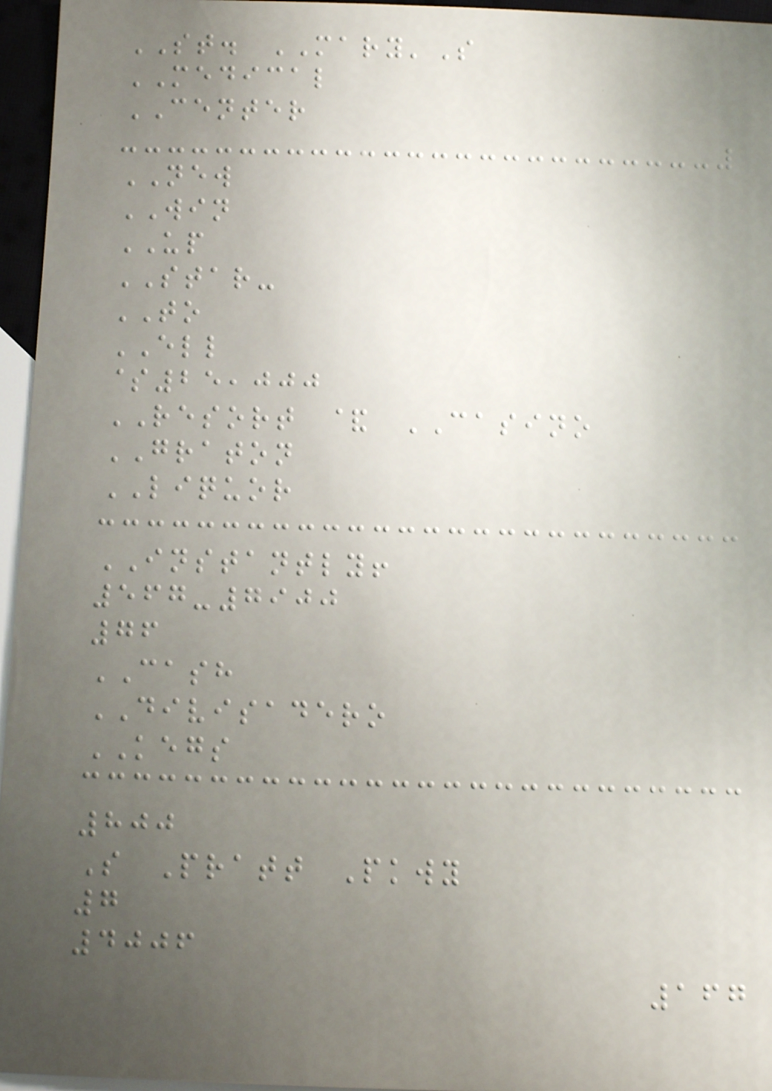ST. MARY'S
MEDICAL
CENTER
NEW
WIN
UP
STAR-
TO
ELL
$25,000
RESORT & CASINO
GRATON
LIQUOR
INSTANTLY!
567-7900
76
CASH
DIVISADERO
KEGS
800
S Pratt Pkwy
7
4006
167
